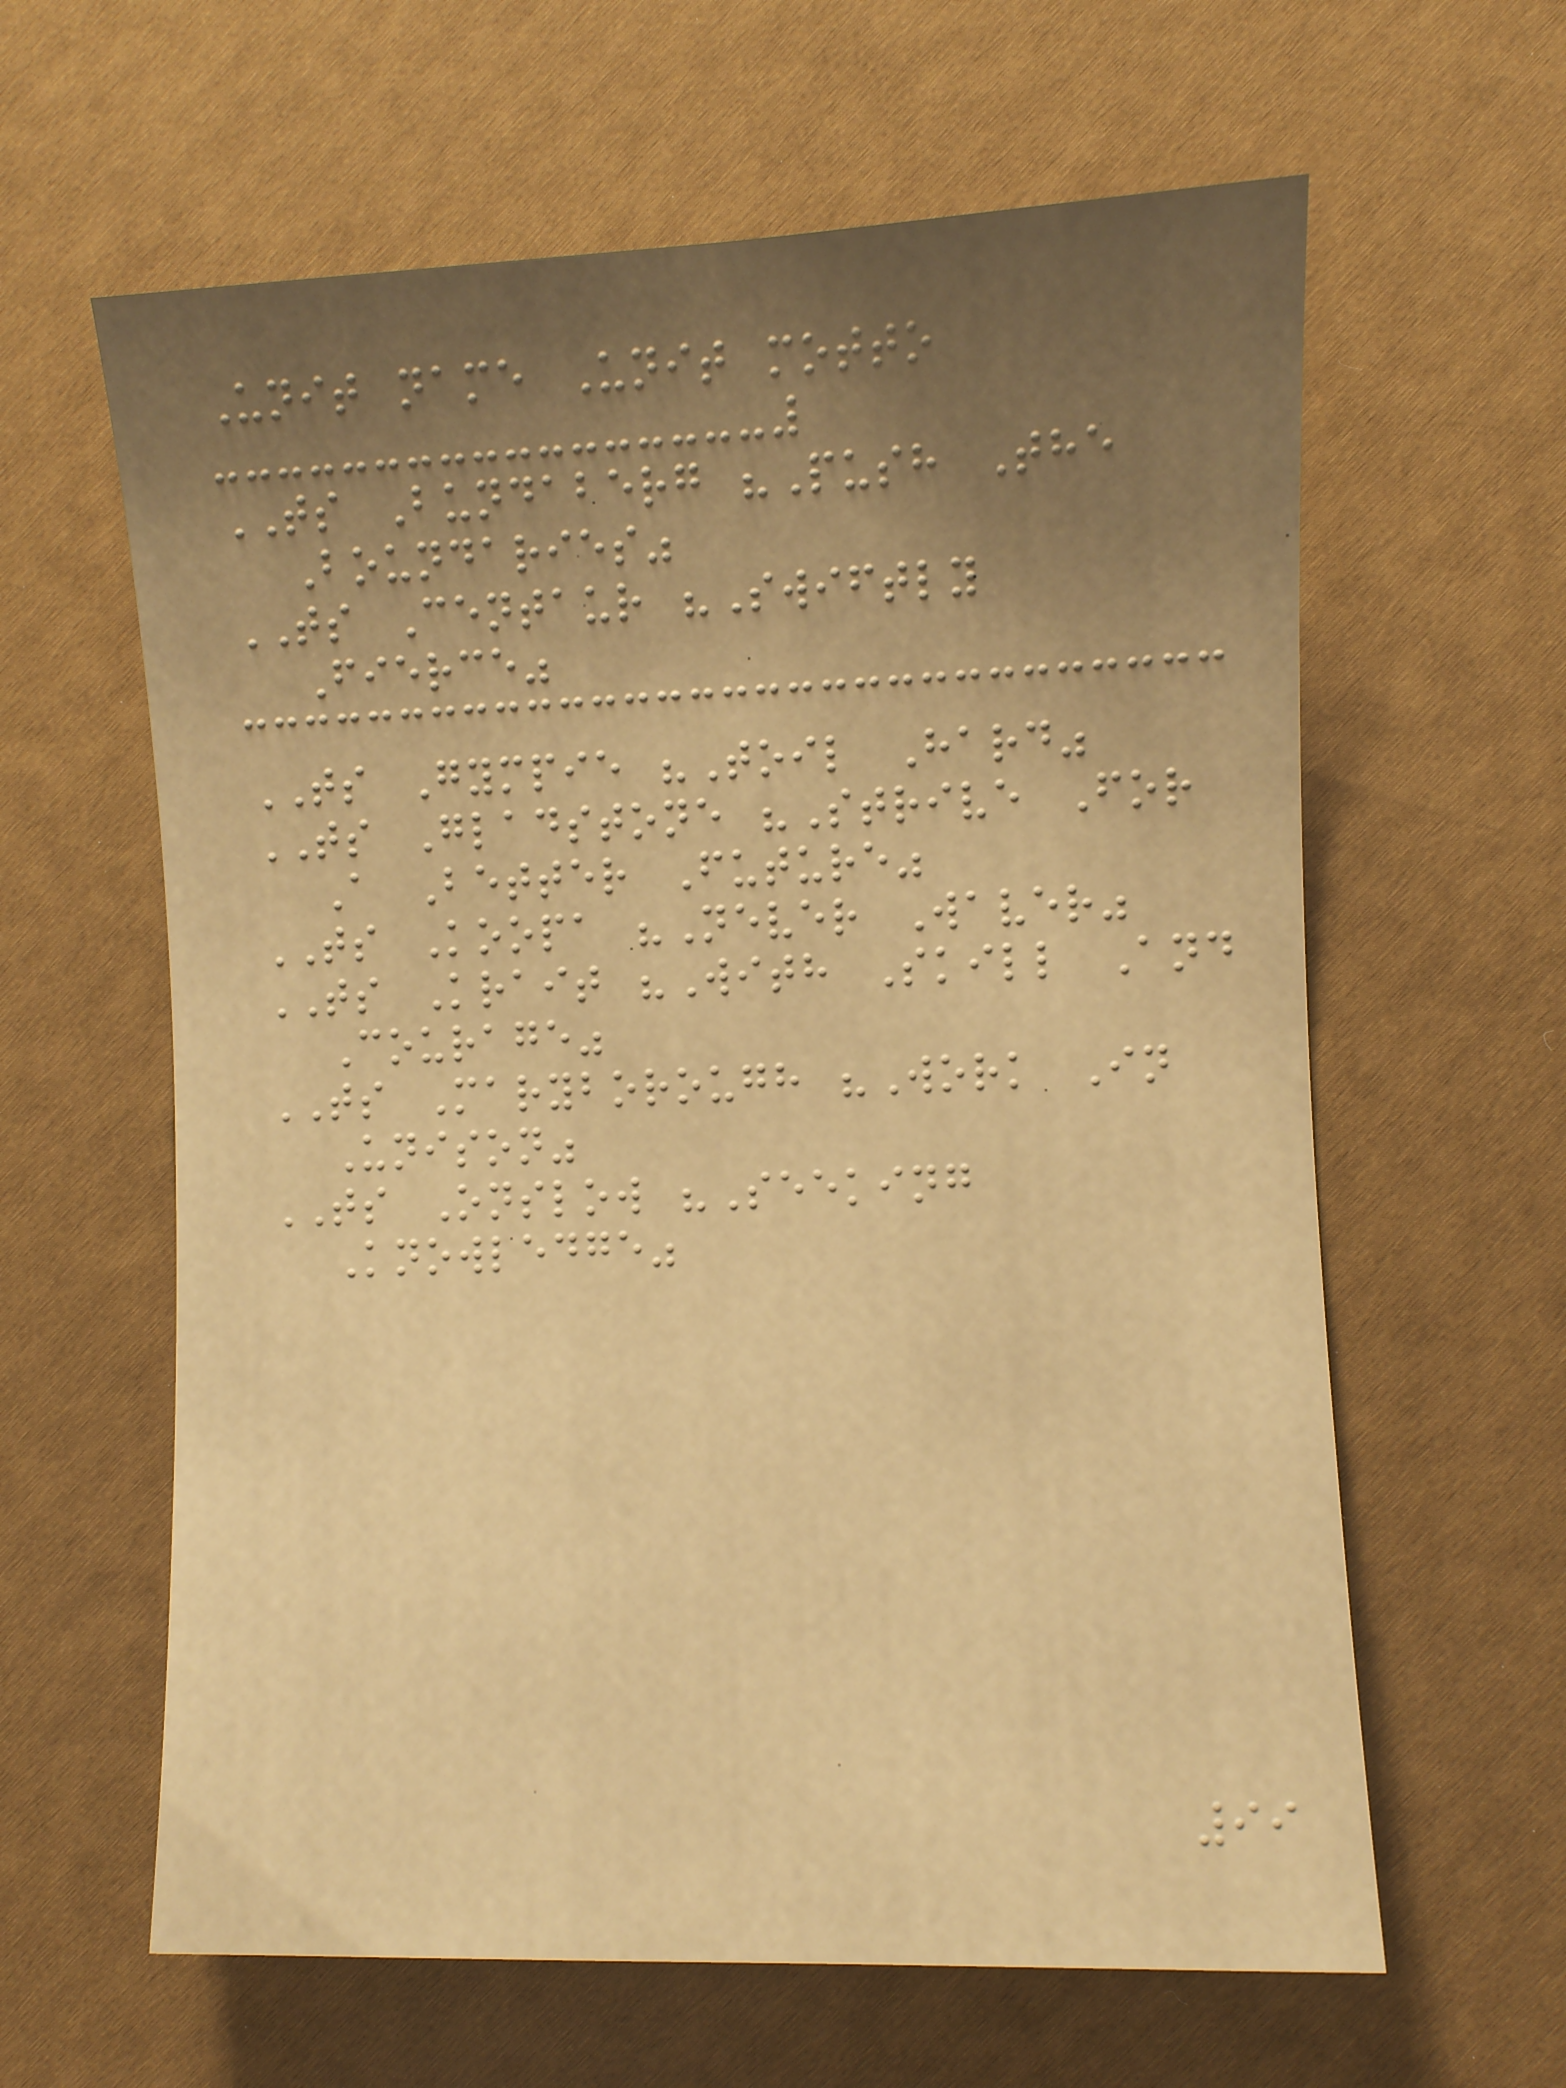Unit name Unit motto
TS Bundaberg "Push The
Boundaries"
TS Centaur "Swiftly
Fierce"
TS Gympie "Toil Hard"
TS Gladstone "Strive For
A Better Future"
TS Koopa "Never Waver"
TS Krait "With Skill And
Courage"
TS Maryborough "Work In
Unison"
TS Onslow "Seeking
Knowledge"
99
